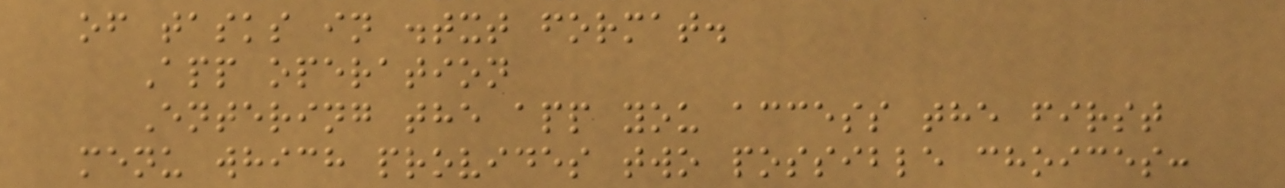of tasks in .txt format.
App operation
Entering the app you access the first
menu which provides two possible choices:
